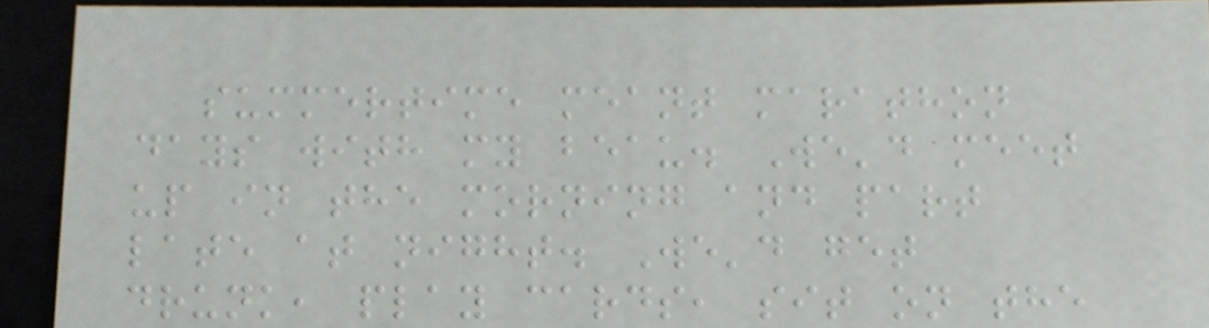summertime meant marathon
days with my beau. We'd meet
up in the morning and part
late at night. We'd get
drunk, play cards, sit on the
